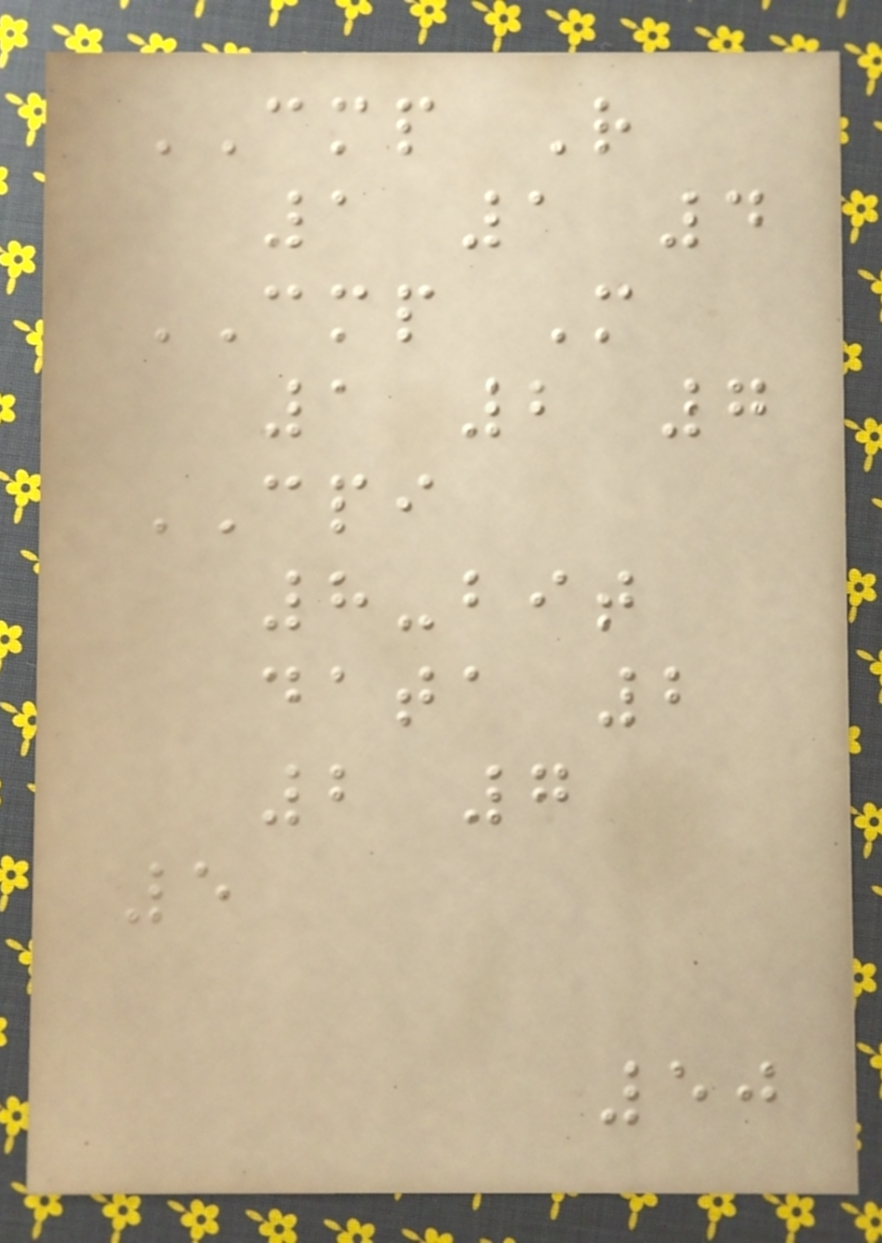CMP R
1 1 4
CMP M
1 2 7
CPI
8-bit
data 2
2 7
5
50
